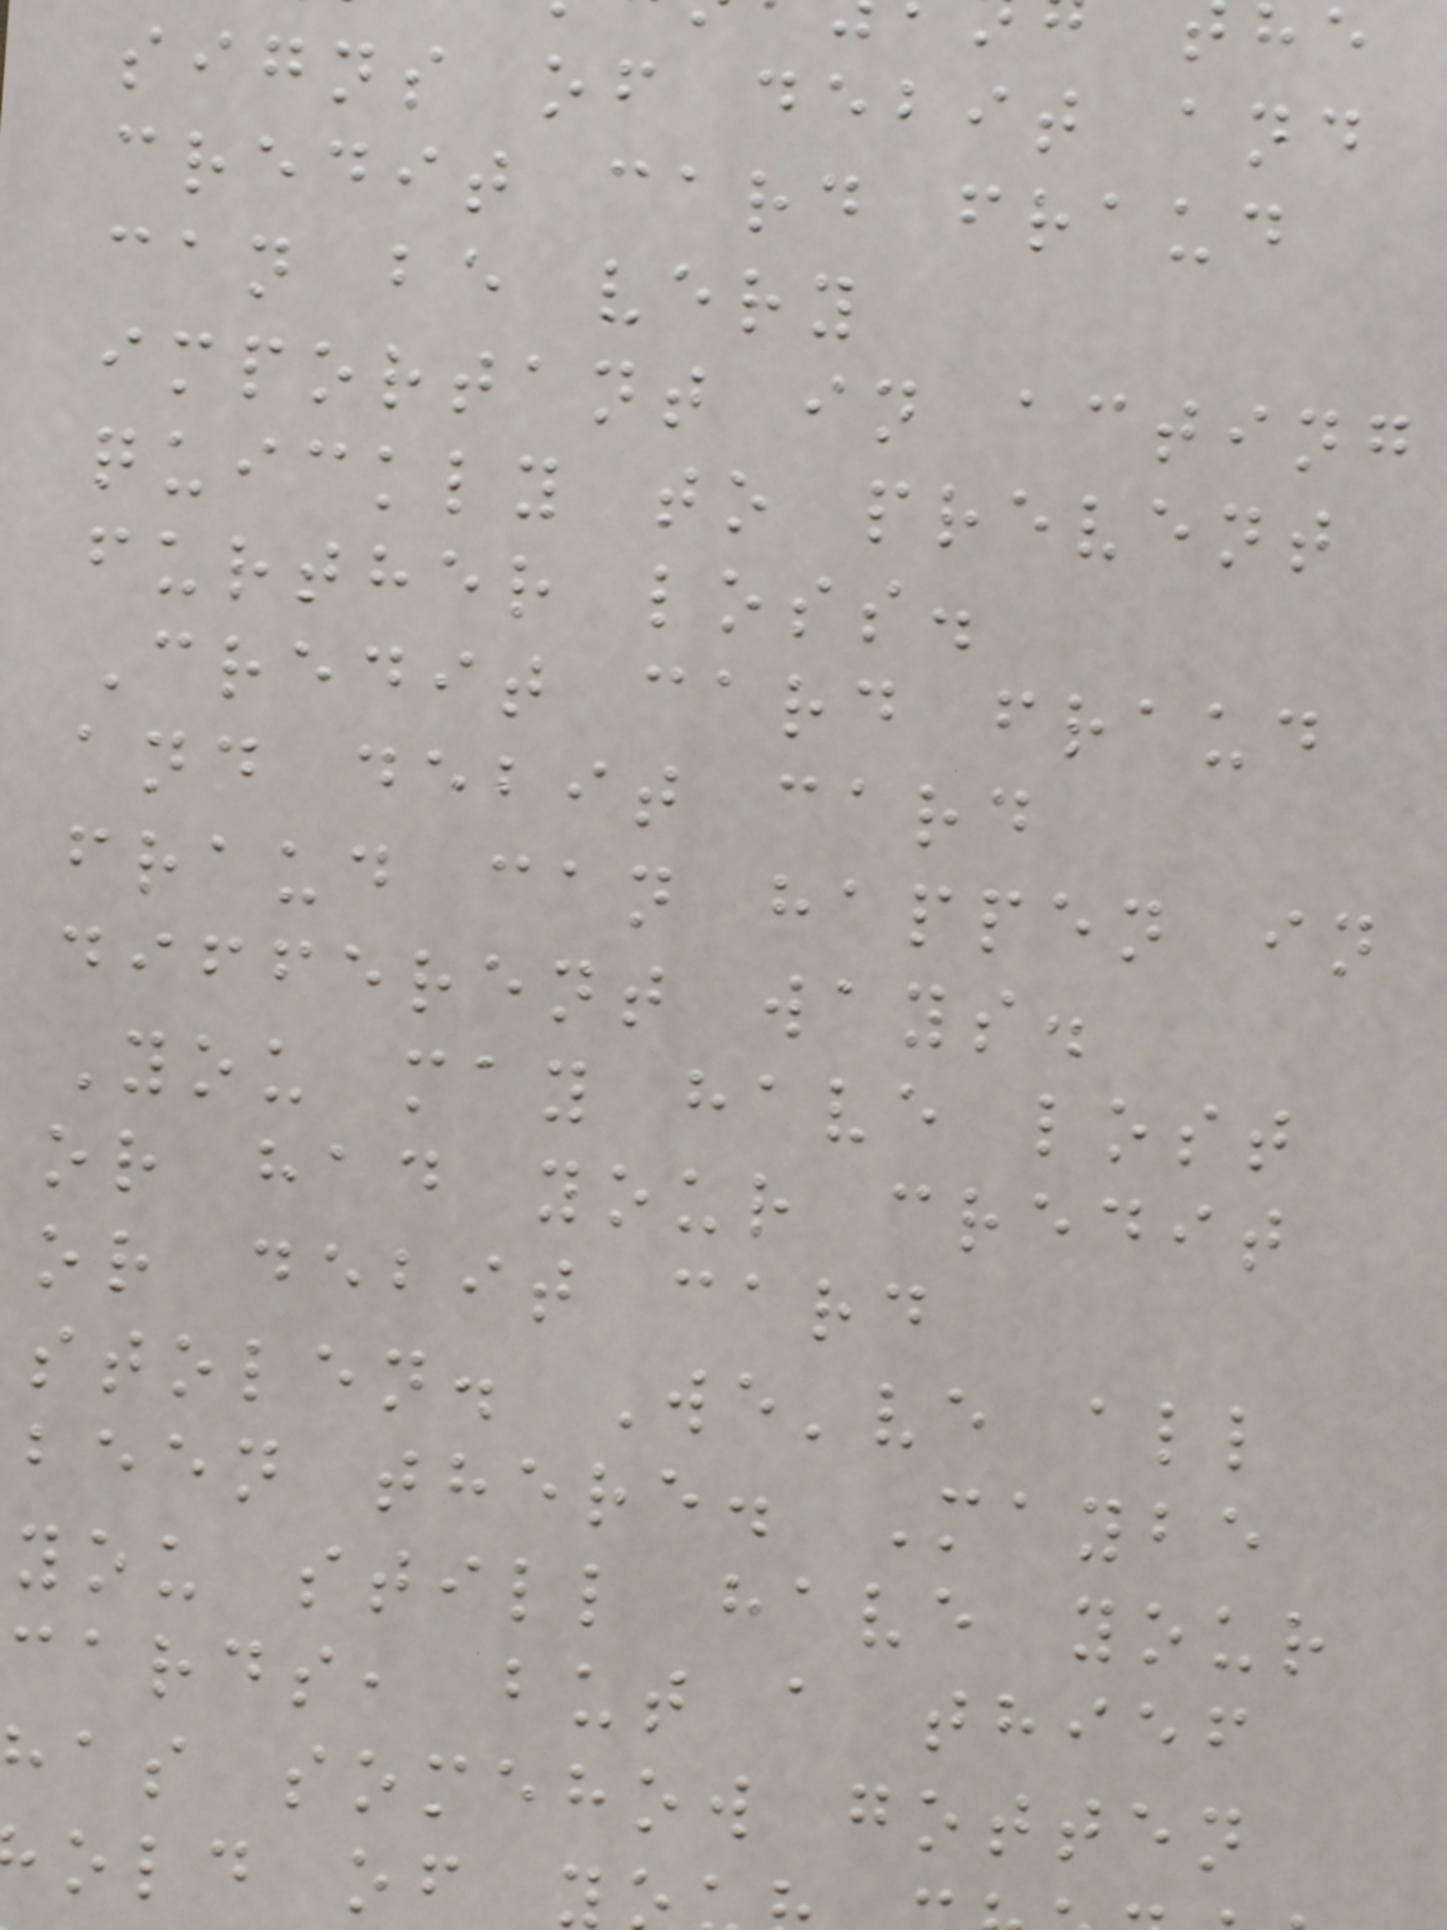signs of debit and
credit card fraud
can be very
important in acting
quickly to prevent
further loss.
Credit card fraud
and debit card
fraud can happen in
different ways.
You may have lost
or had your credit
or debit card
stolen. We've all
been there. Maybe
you still have your
cards, but a thief
has somehow gotten
old of
